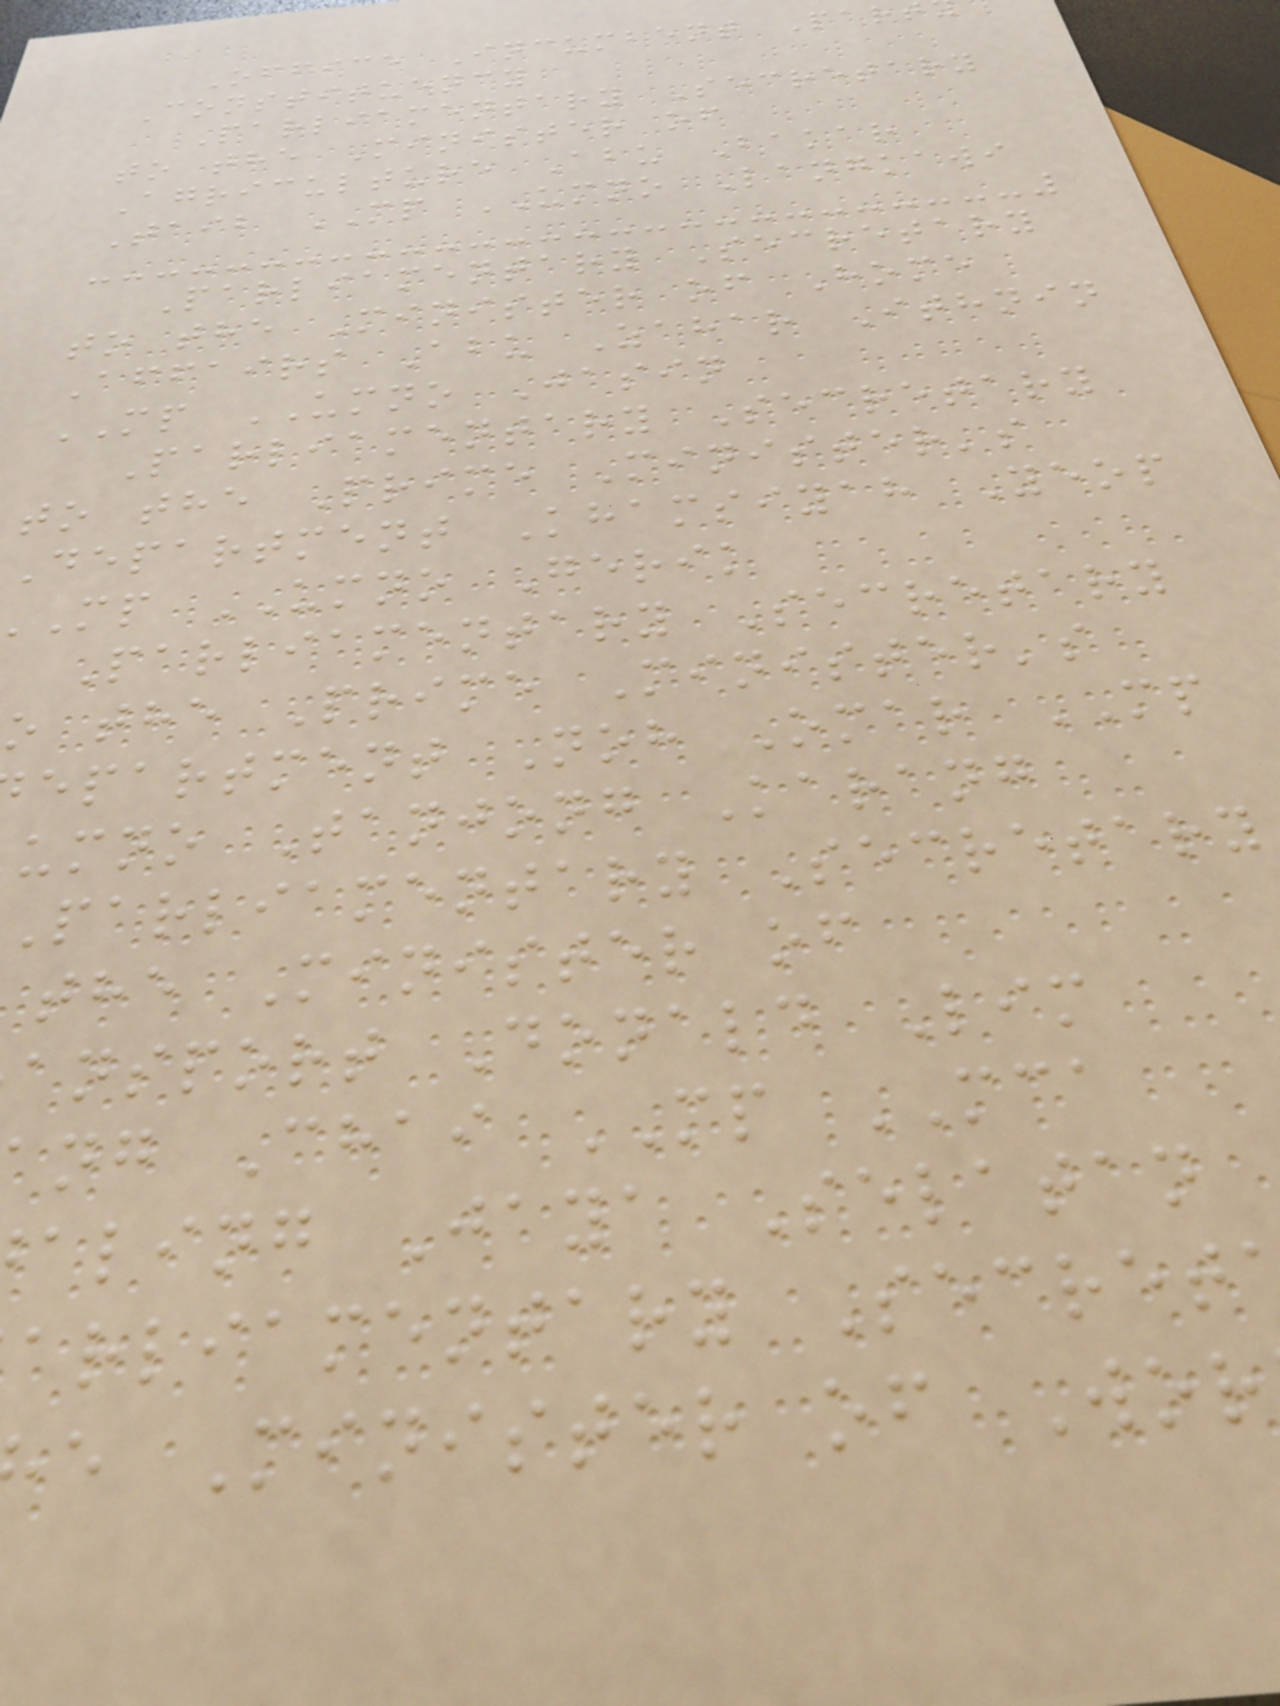Office Incumbent Par
Constituency
Parliamentary Secretary
to the Minister of
Agriculture Abu Bakar
Taib MP UMNO Langkawi
Parliamentary Secretary
to the Minister of Home
Affairs Abu Zahar Ithnin
MP UMNO Jasin
Parliamentary Secretary
to the Prime Minister's
Department Khamsiyah Yeop
mp UMNO Gerik
Parliamentary Secretary
o the Prime Minister's
epartment Noh Omar MP
umno Tanjong Karang
Parliamentary Secretary
the Minister of
ansport Donald Lim
ng Chai MP MCA
aling Jaya Selatan
arliamentary Secret
e Minister of Wor
